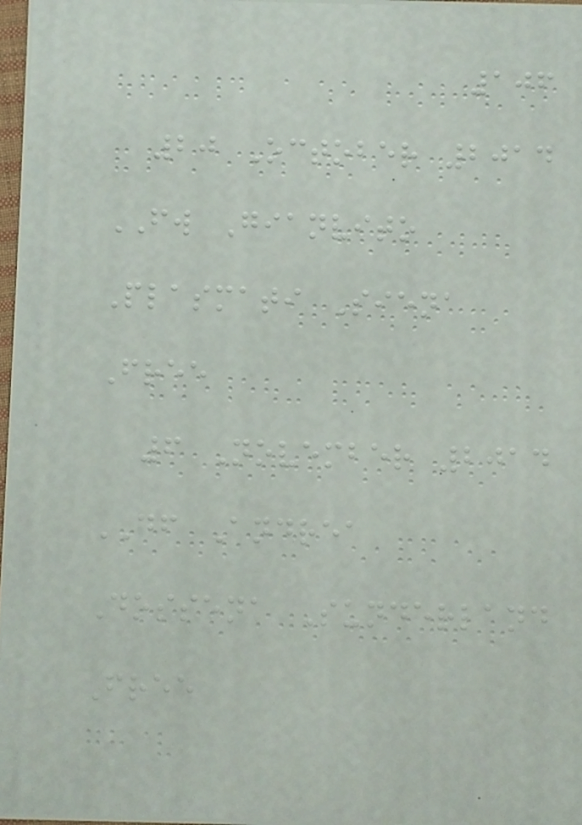106
20 October 2014
FW Gianvito
Plasmati Siena
Free
6 November 2014
DF Andrea
Dossena Sunderland
Free
